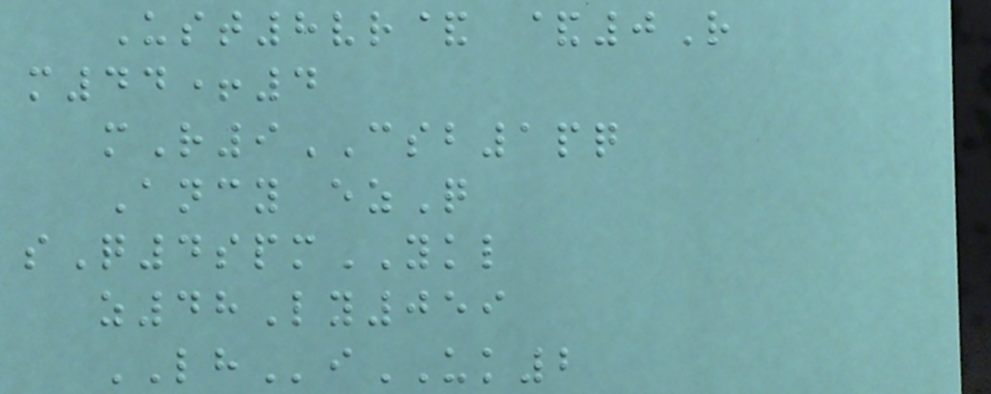Ust8vr& &0R
m44+4
mR9CSB1pq
Ancy ezQ
sQ4spmYKL
z48Ly059
LHiUK2
